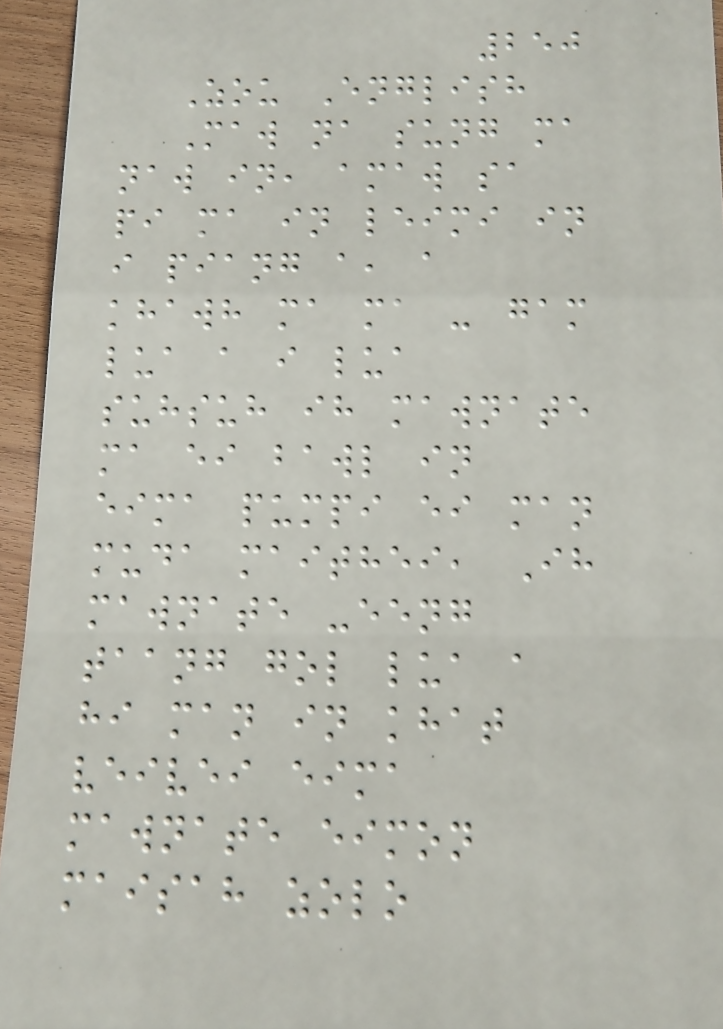250
Zou English
Maw na sung ma
naw in, amaw sa
pi ma in leimi in
i piang a, a
khawh ma ma - gam
lua a i lua
suhsuh ih mawnate
ma ei bawl in
eima pumpi ei man
muda maithei, Ih
mawnate -eeng
taang gol lua a
hi man in khat
veivei eima
mawnate eimon
maisah zolo
